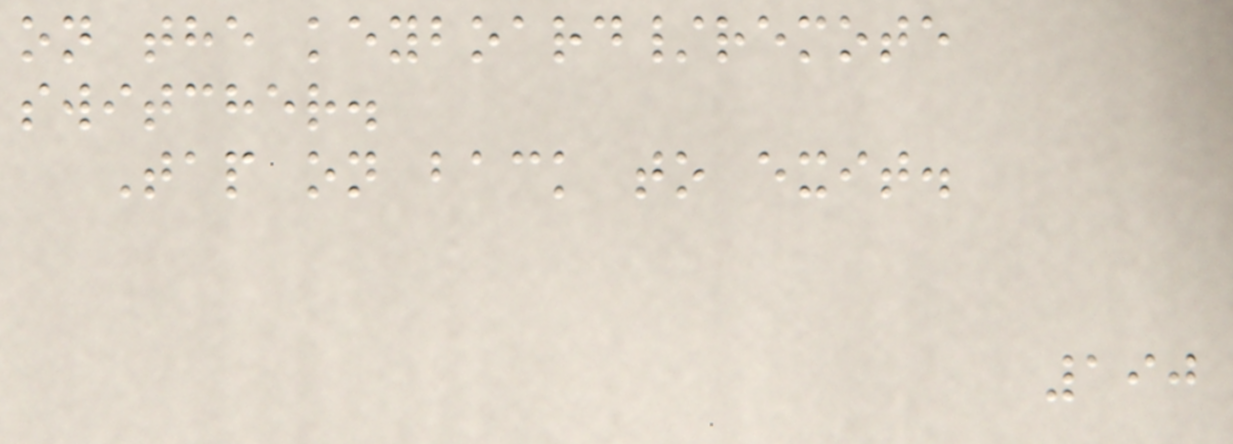on the keyboard/remote
switcher.
Tap on back to exit.
190
